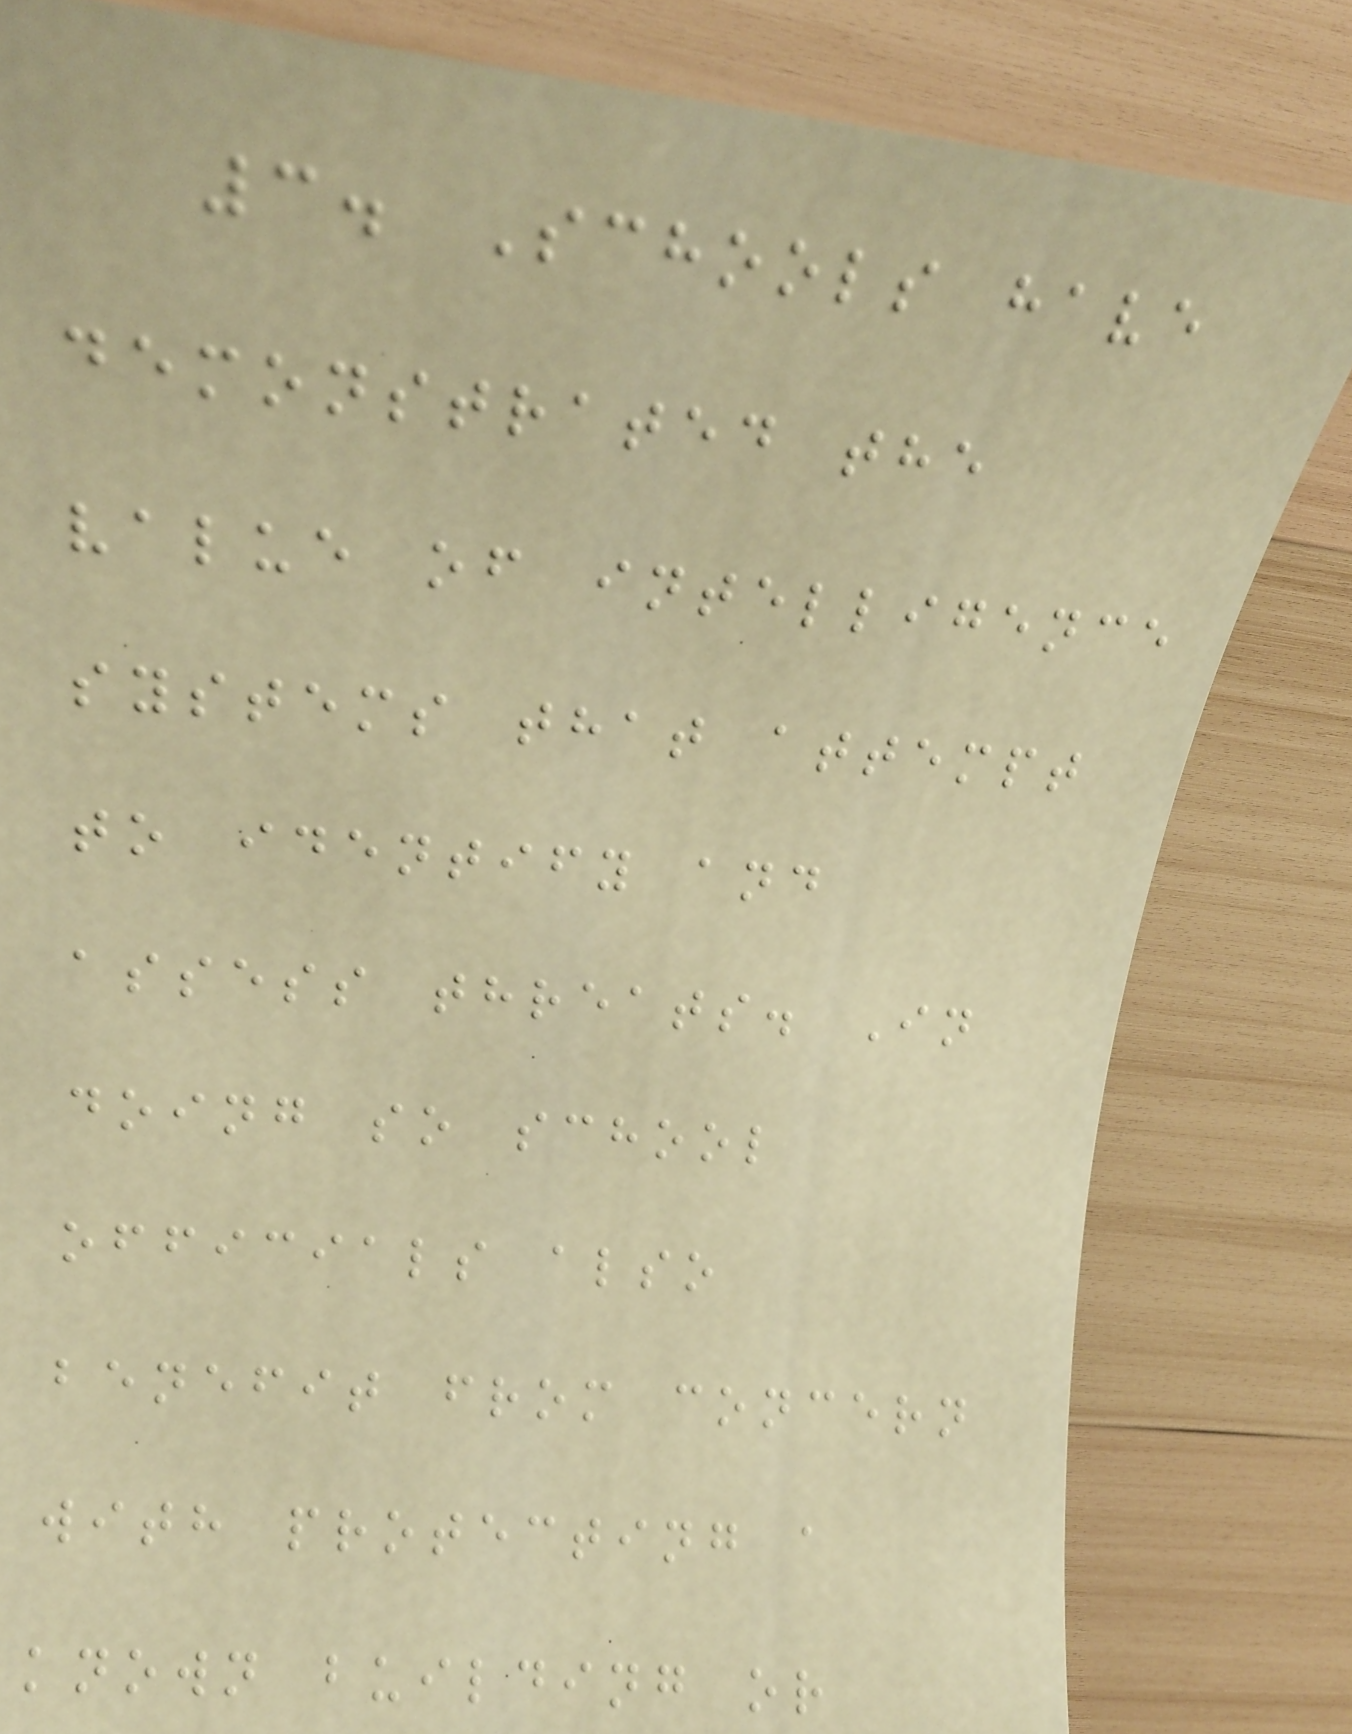3. Schools have
demonstrated the
value of intelligence
systems that attempt
to identify and
assess threats. In
doing so school
officials also
benefit from concern
with protecting a
known building or
